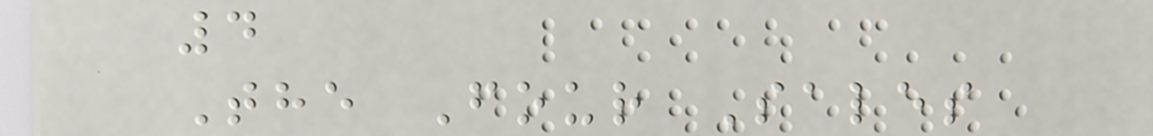4
The Four Sales
